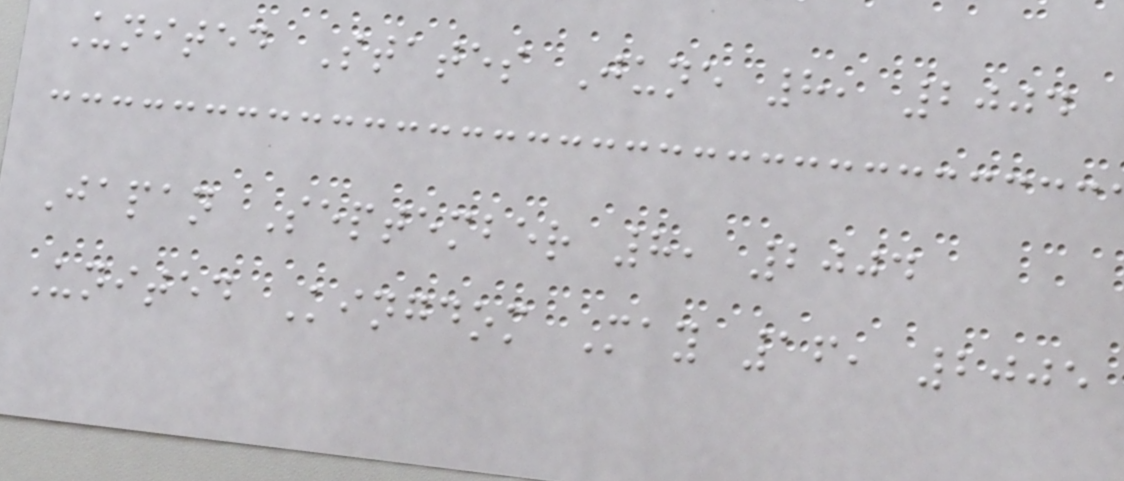United States June 8, 2004
Japan September 8, 2004
United Kingdom May 16, 2005
